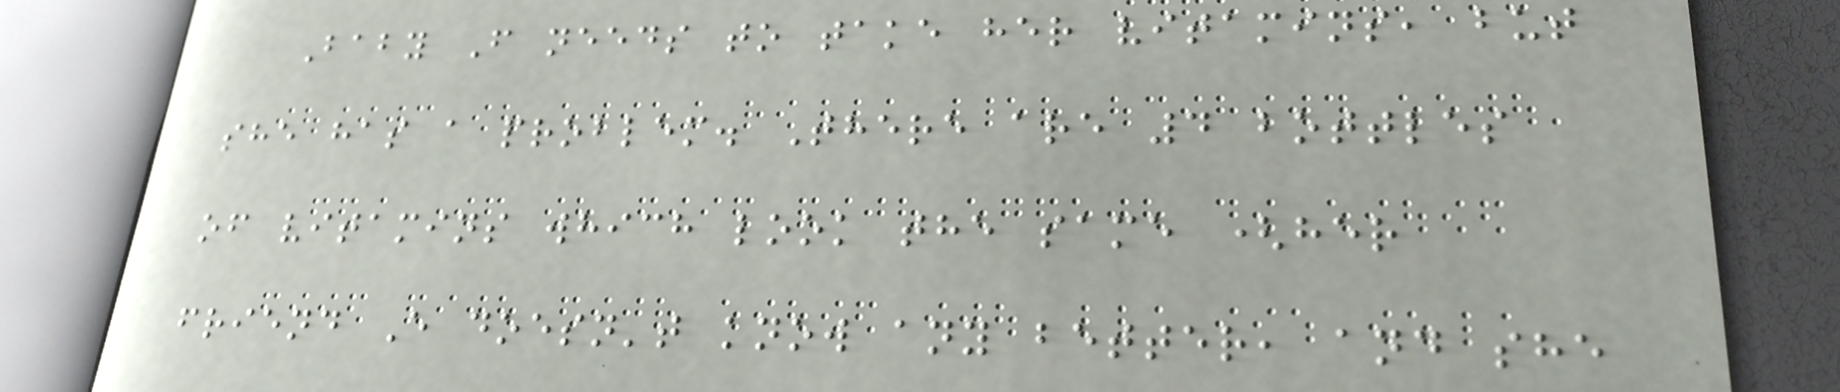Baby F needs to take her vitamins, but
she has a problem. There are 4 bottles
of vitamins which look the same (her
friend E doesn't know any better, and she
